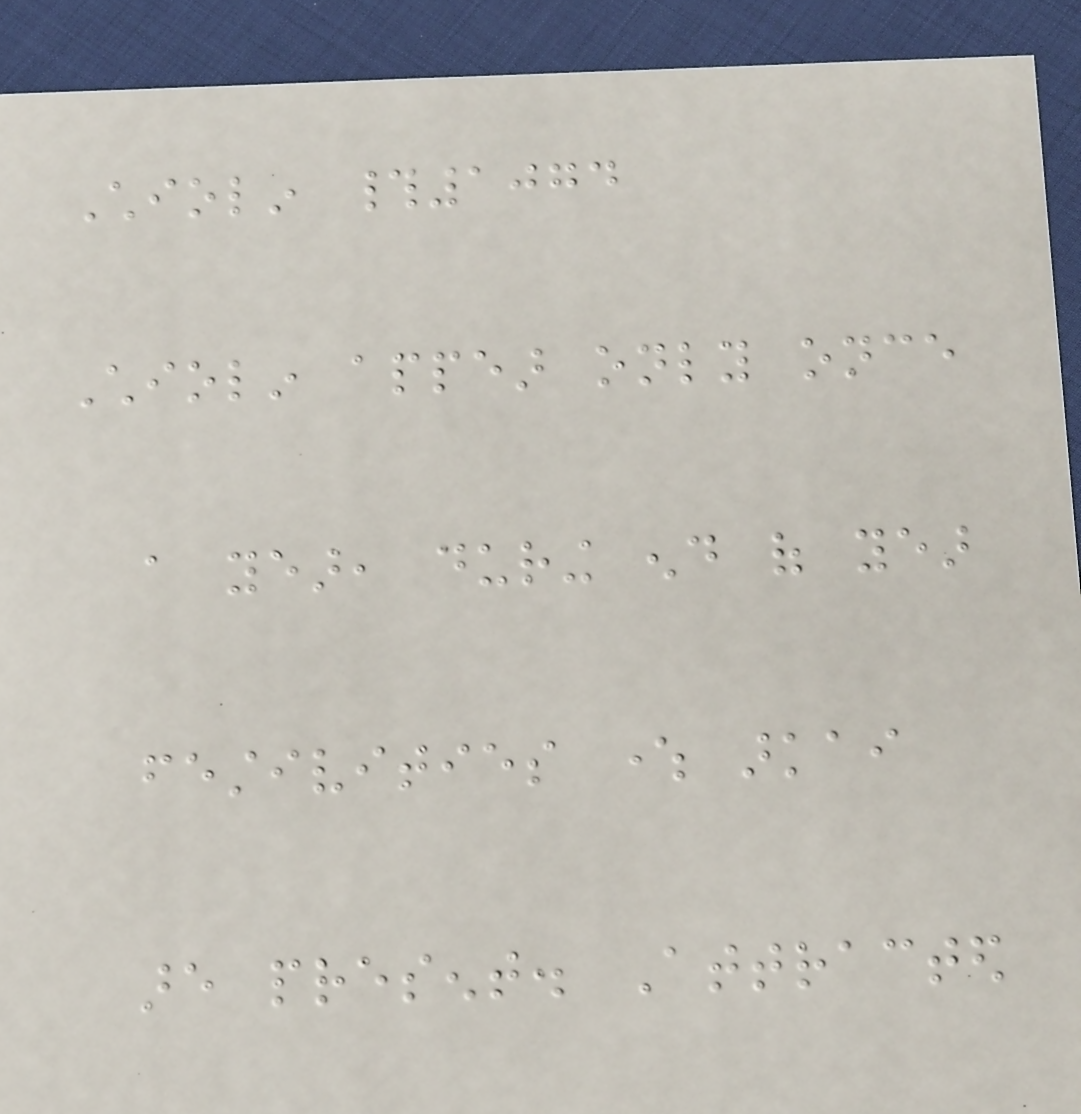Chiolin #1074
Chiolin appear only once
a year, during end of year
festivities where arkai
are present. Attracted
